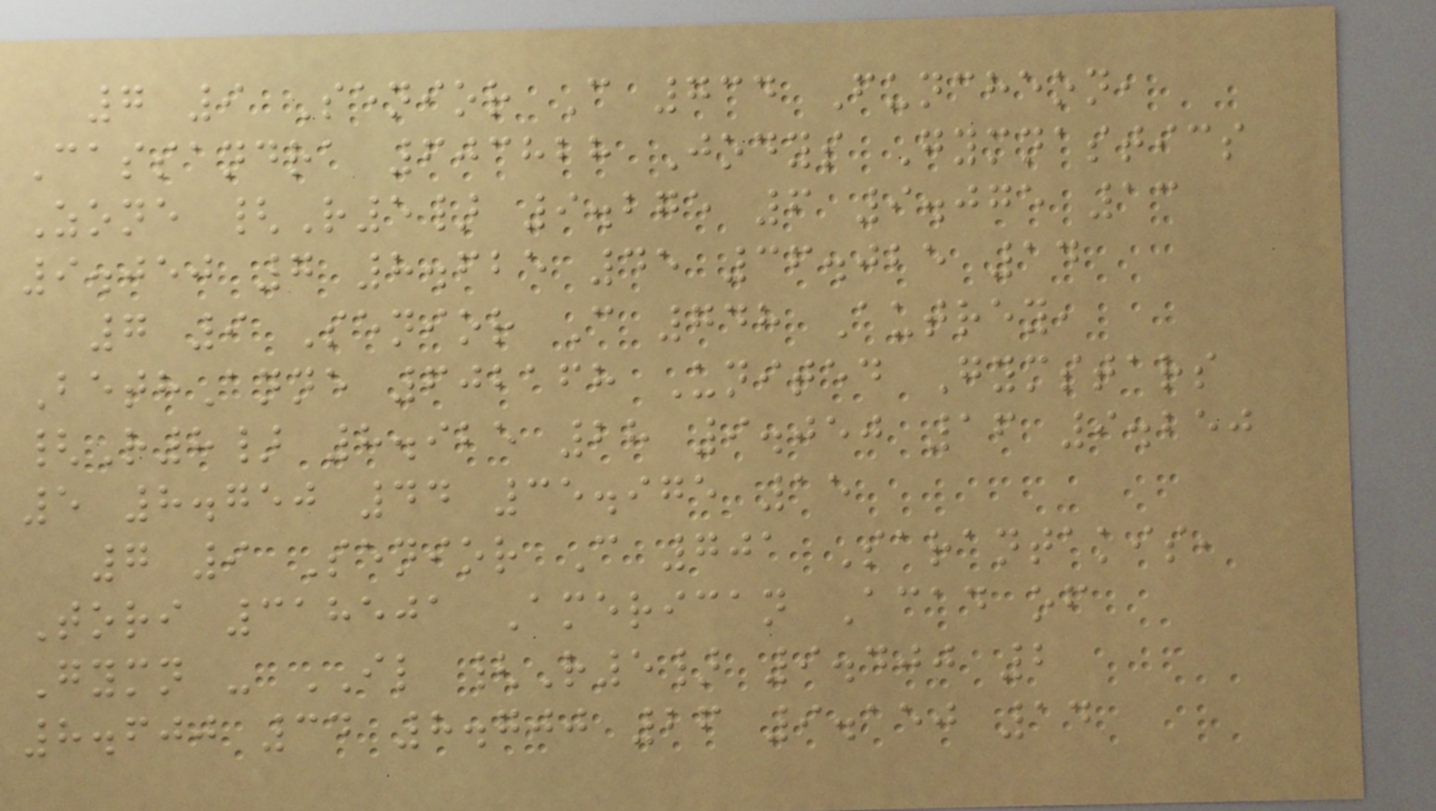7 9 Senior C 734 Funcheon,
Cassandra 603828 Jodys Gymnastics
Zone {R5} 9.275 6 9.075 13
9.050 7 8.625 45 36.025 14
7 9 Senior C 748 Autrey,
BethAnne 602168 United Gymstars
{R8} 8.925 28 9.050 16 9.250
5 8.750 44 35.975 15
7 9 Senior C 701 Sarantakis,
Tori 318501 American Acad of
Gymn - IL {R5} 9.400 2
8.600 34 8.700 26 9.150 14
